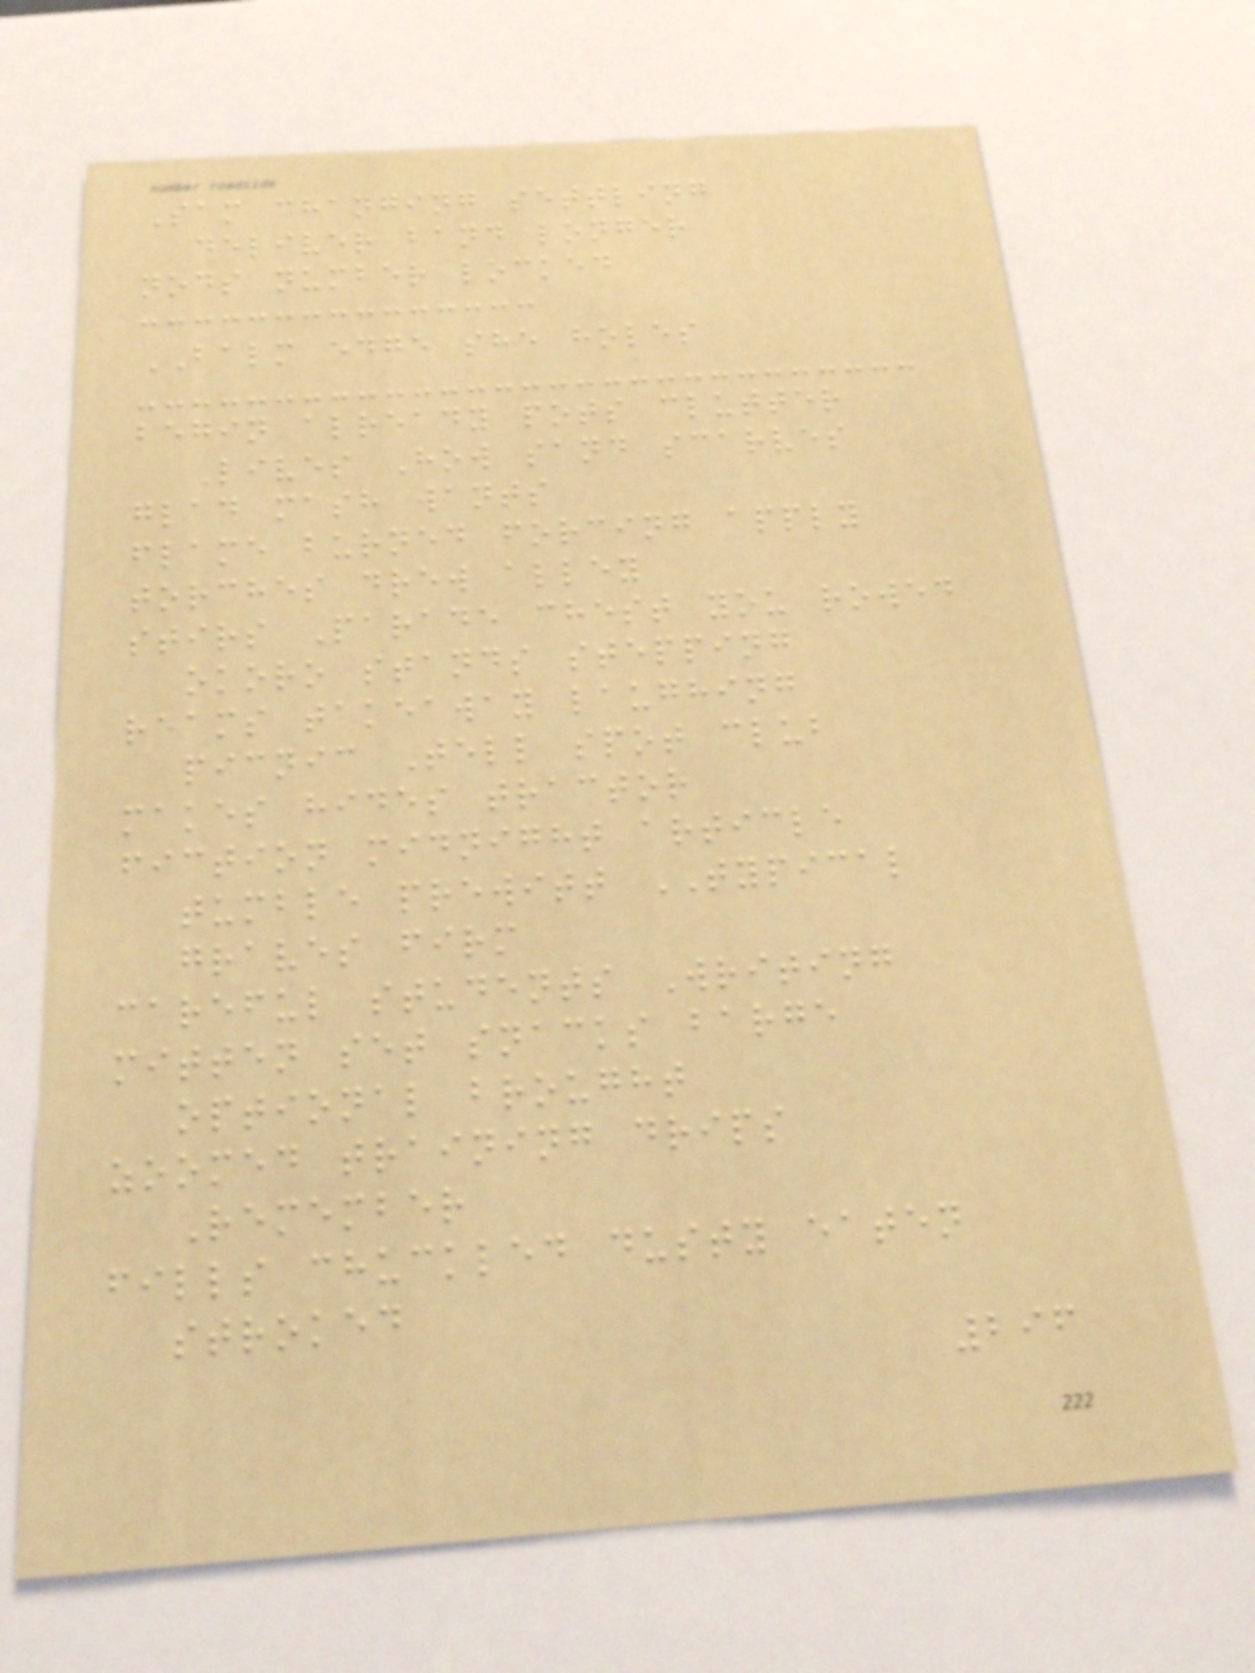Sam changing settling
deliver band longer
nods number locked
BALM edge she holes
begin already pots clutter
Lives How sand scarves
glad mash wants
flame burned forcing apply
torches drew alley
stirs Parade chest you rowed
okoro stands stepping
reams takeaway laughing
picnic Tell spot club
makes hides tractor
fiction midnight article
tumble prewitt TYPICAL
graves firm
careful students Writing
mitten set snacks barge
optional brought
zoomed training drips
Remember
fills chuckled dusty eaten
stroked
296
